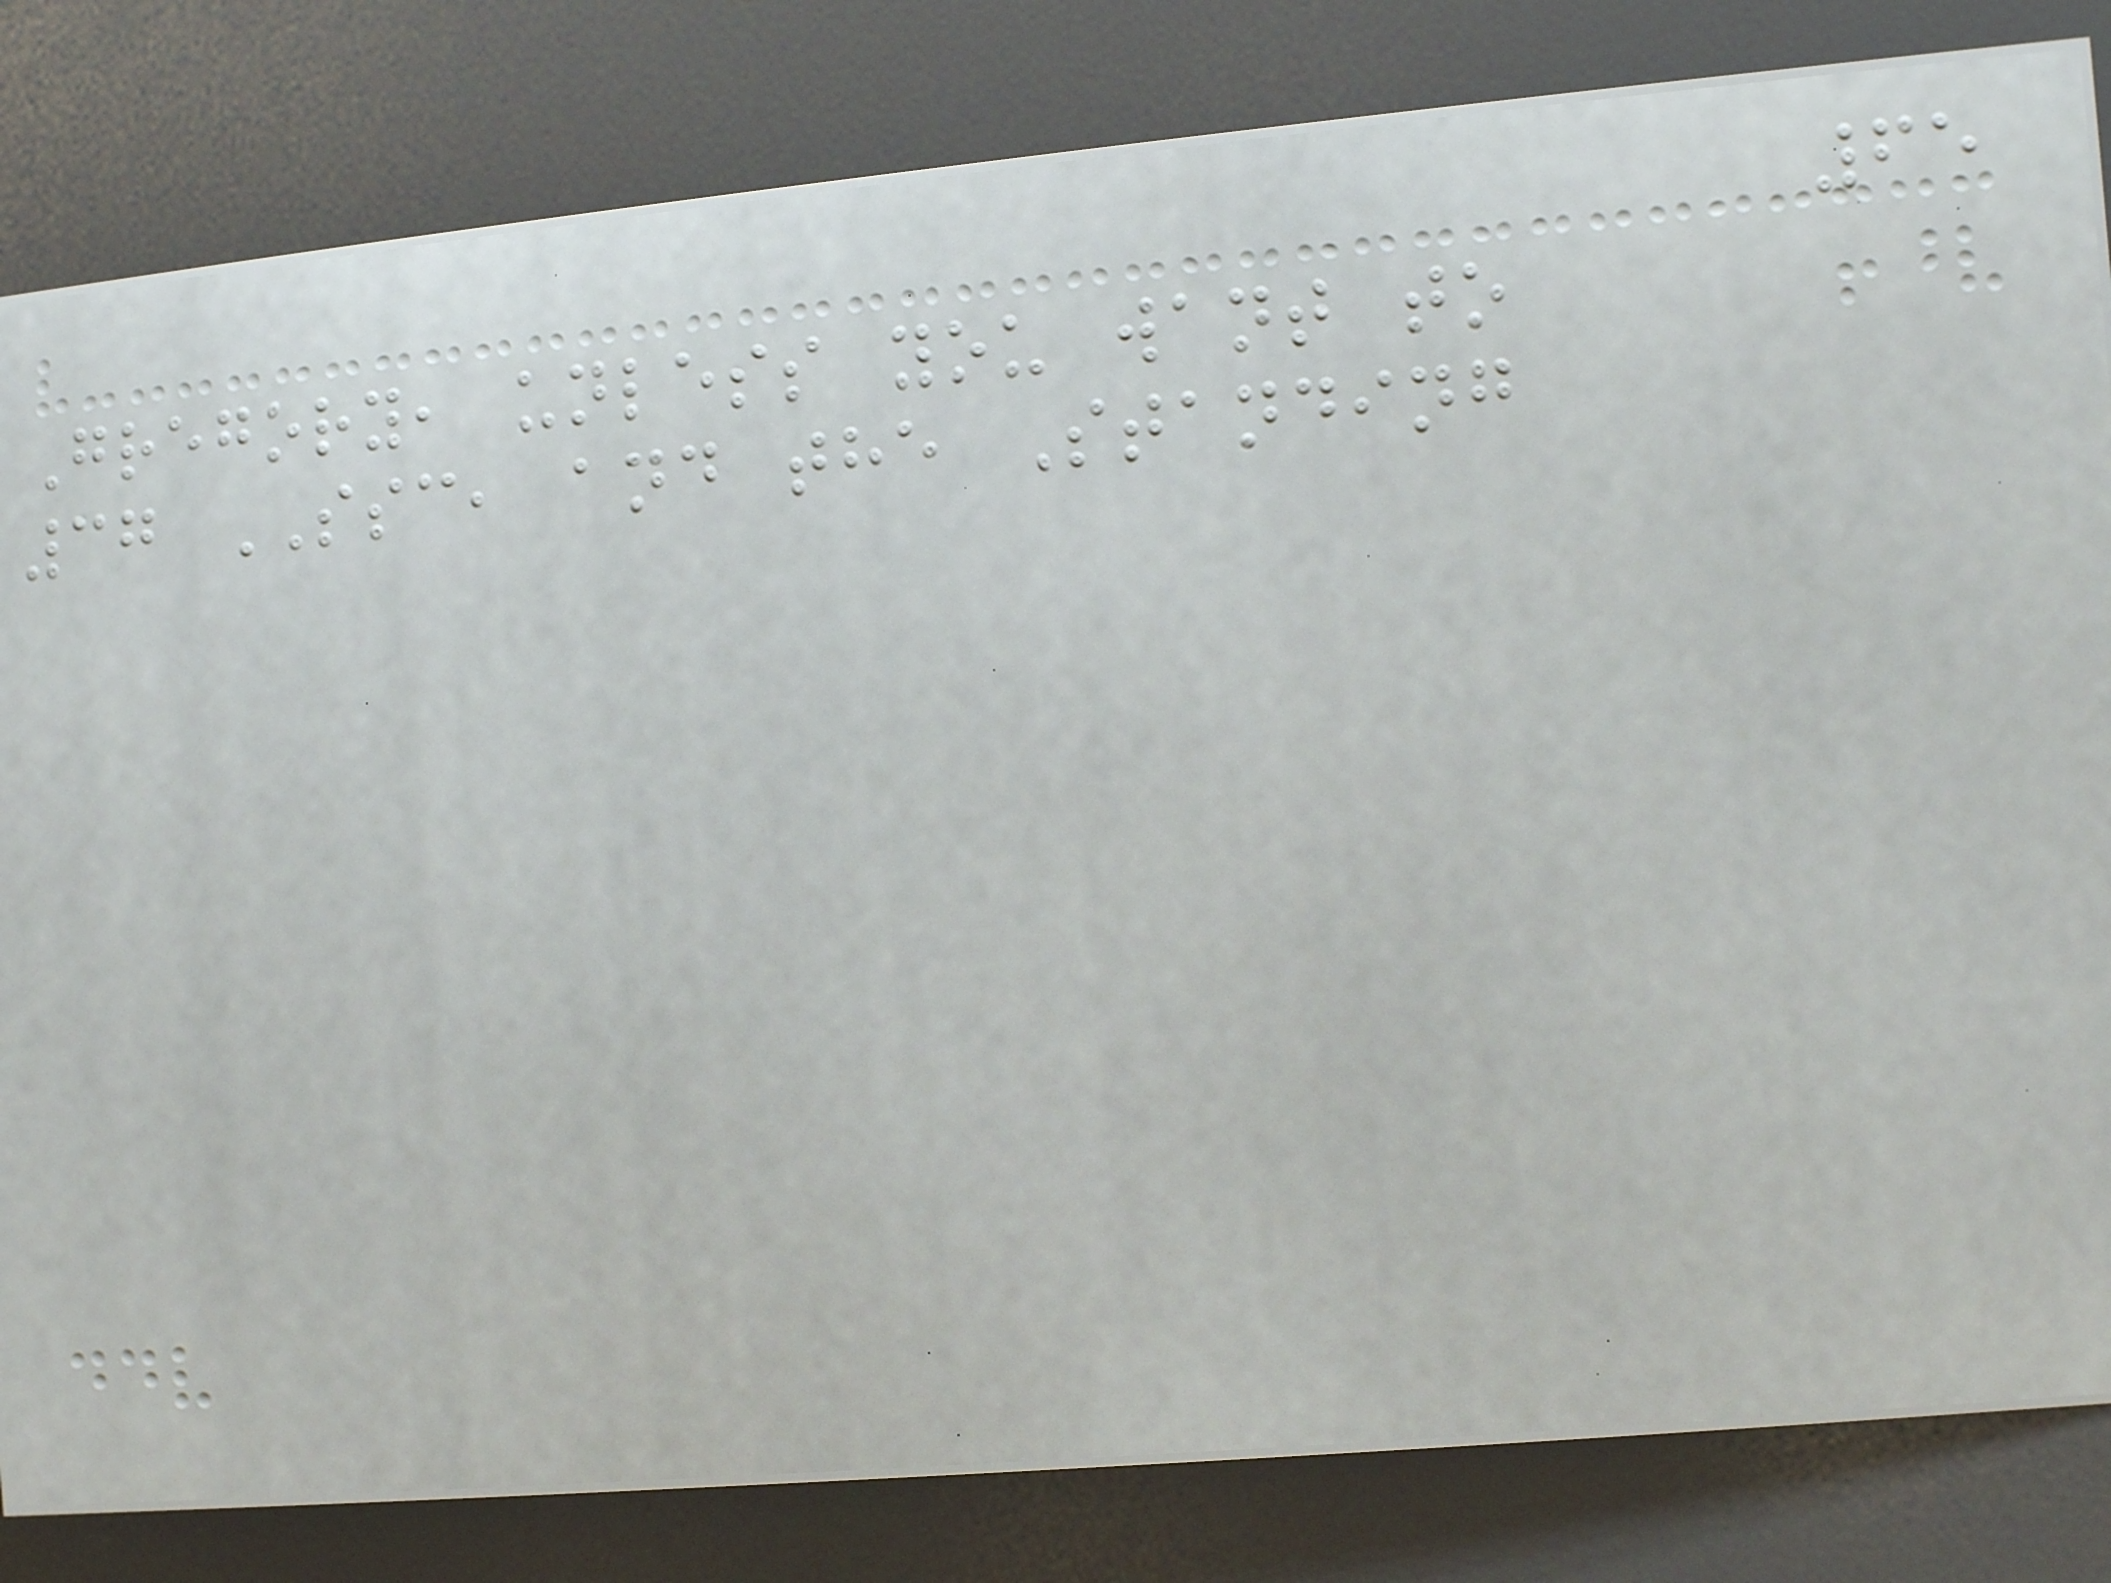65
Gregory, unless you want to
37 SSC, and the Standing
